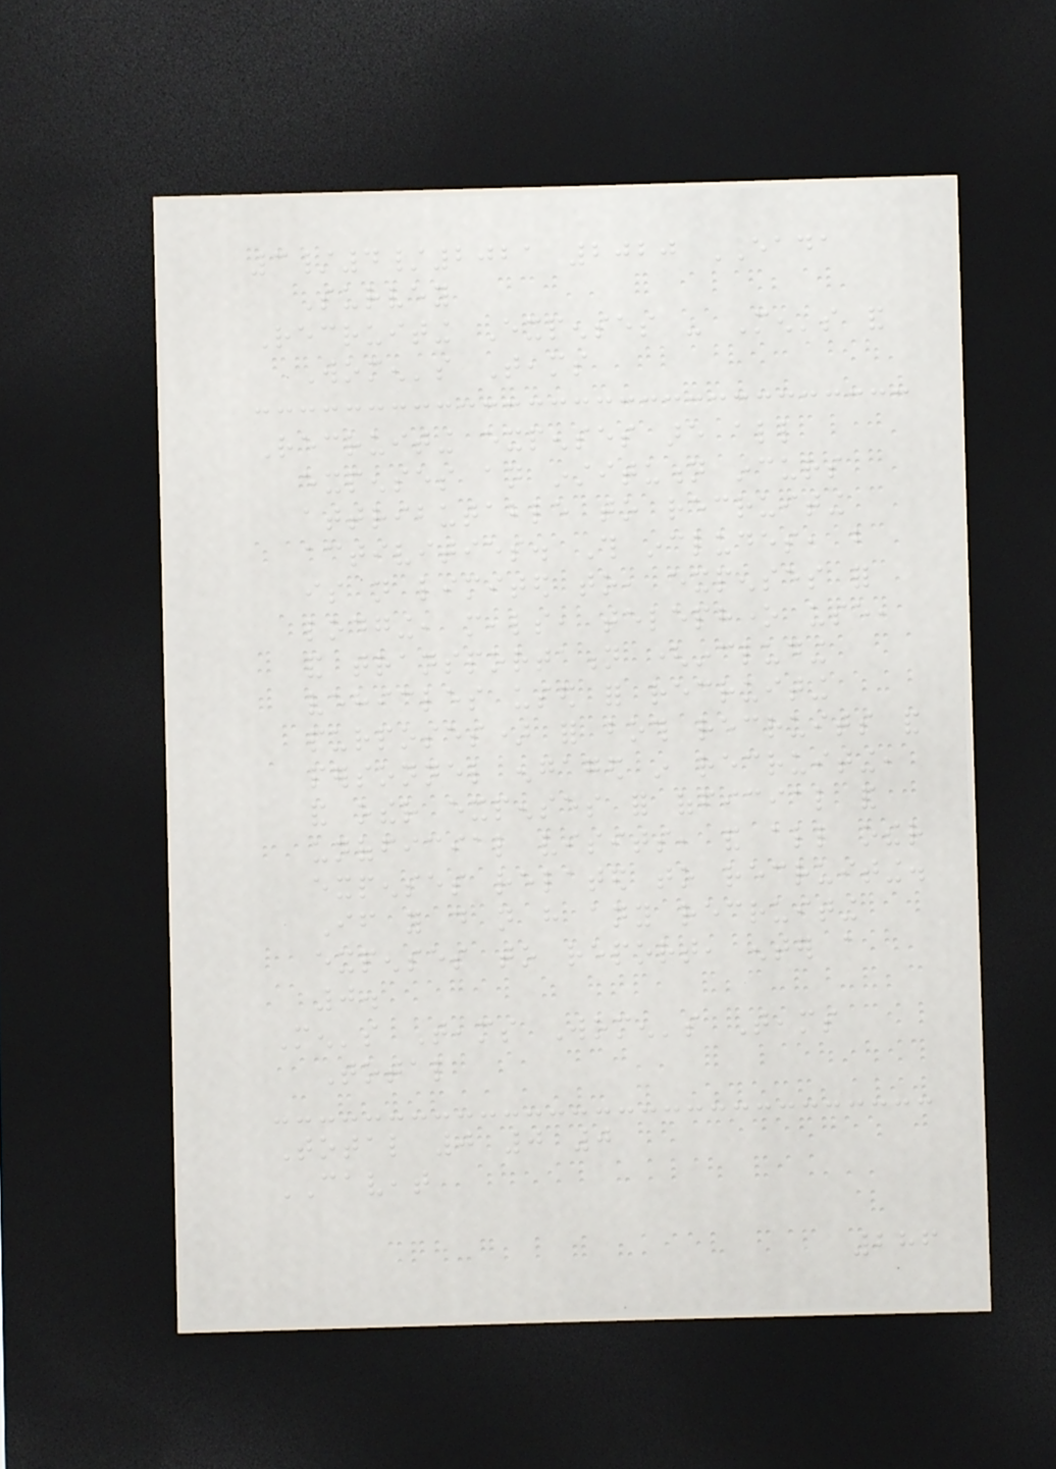3/4/2021 2020 EADA
Survey
Recruiting Expenses - Men's and
Women's Teams
Recruiting expenses are all
expenses an institution incurs
attributable to recruiting
activities. This includes, but
is not limited to, expenses for
lodging, meals, telephone use,
and transportation (including
vehicles used for recruiting
purposes) for both recruits and
personnel engaged in recruiting,
and other expenses for official and
unofficial visits, and all other
expenses related to recruiting.
If you do not have any recruiting
expenses to report, enter a
0.
Men's Teams Women's Teams
Total
Total 0 0 0
CAVEAT
286
